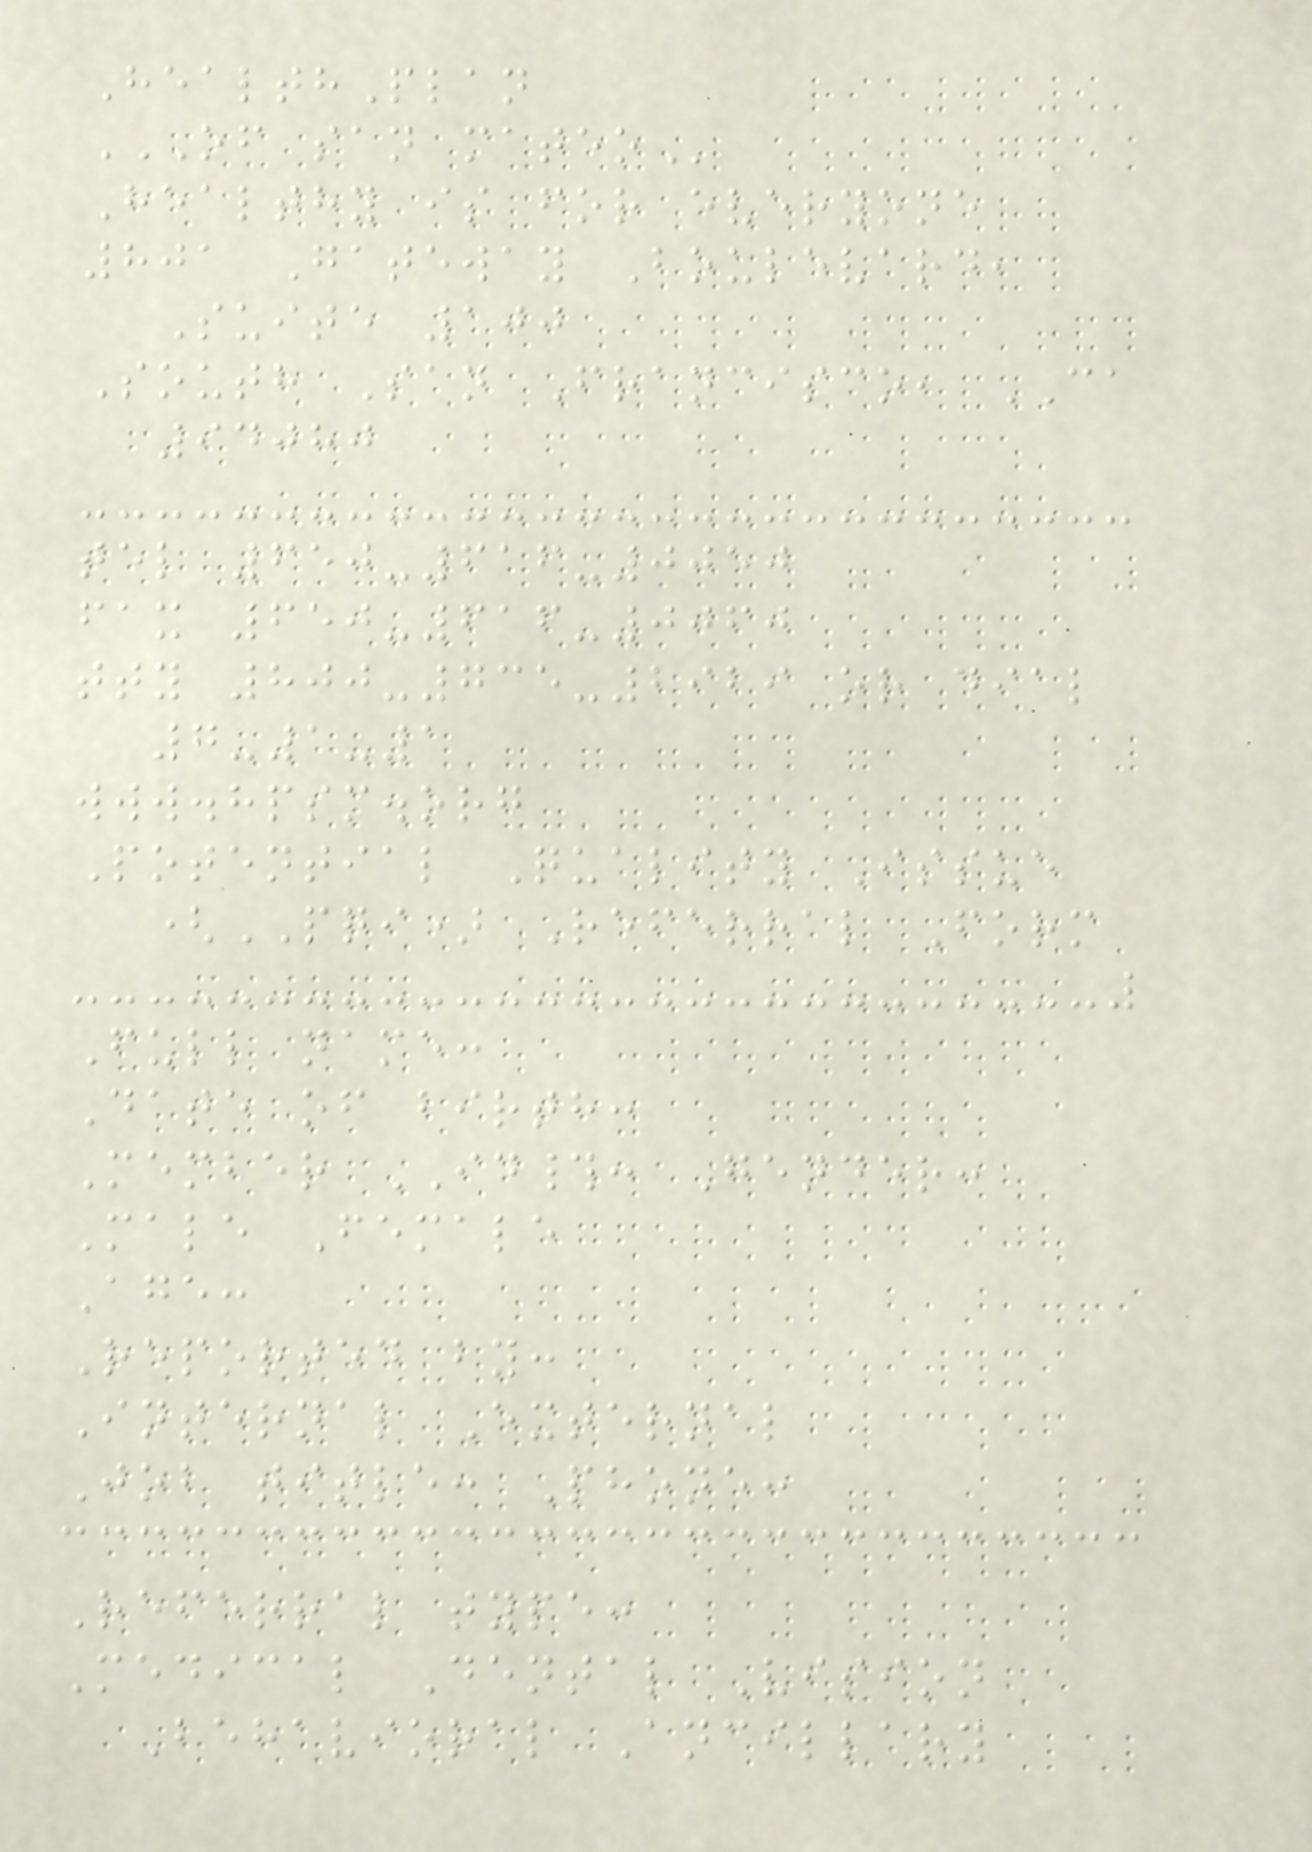HealthPlan
OF SAN MATEO
Healthy is for everyone
801 Gateway Boulevard,
Suite 100
South San Francisco, CA
94080
tel 650-616-0050
fax 650-616-0060
tty 800-735-2929 or dial
7-1-1
www.hpsm.org
Potential Quality Issue
(PQI) Referral Form
Full name:
Date of birth:
Member ID#: Gender:
Male Female
Age:
Reported by:
Internal External
Job title: Phone:
Referral type:
Medical Dental Vision
Behavioral Ancillary
